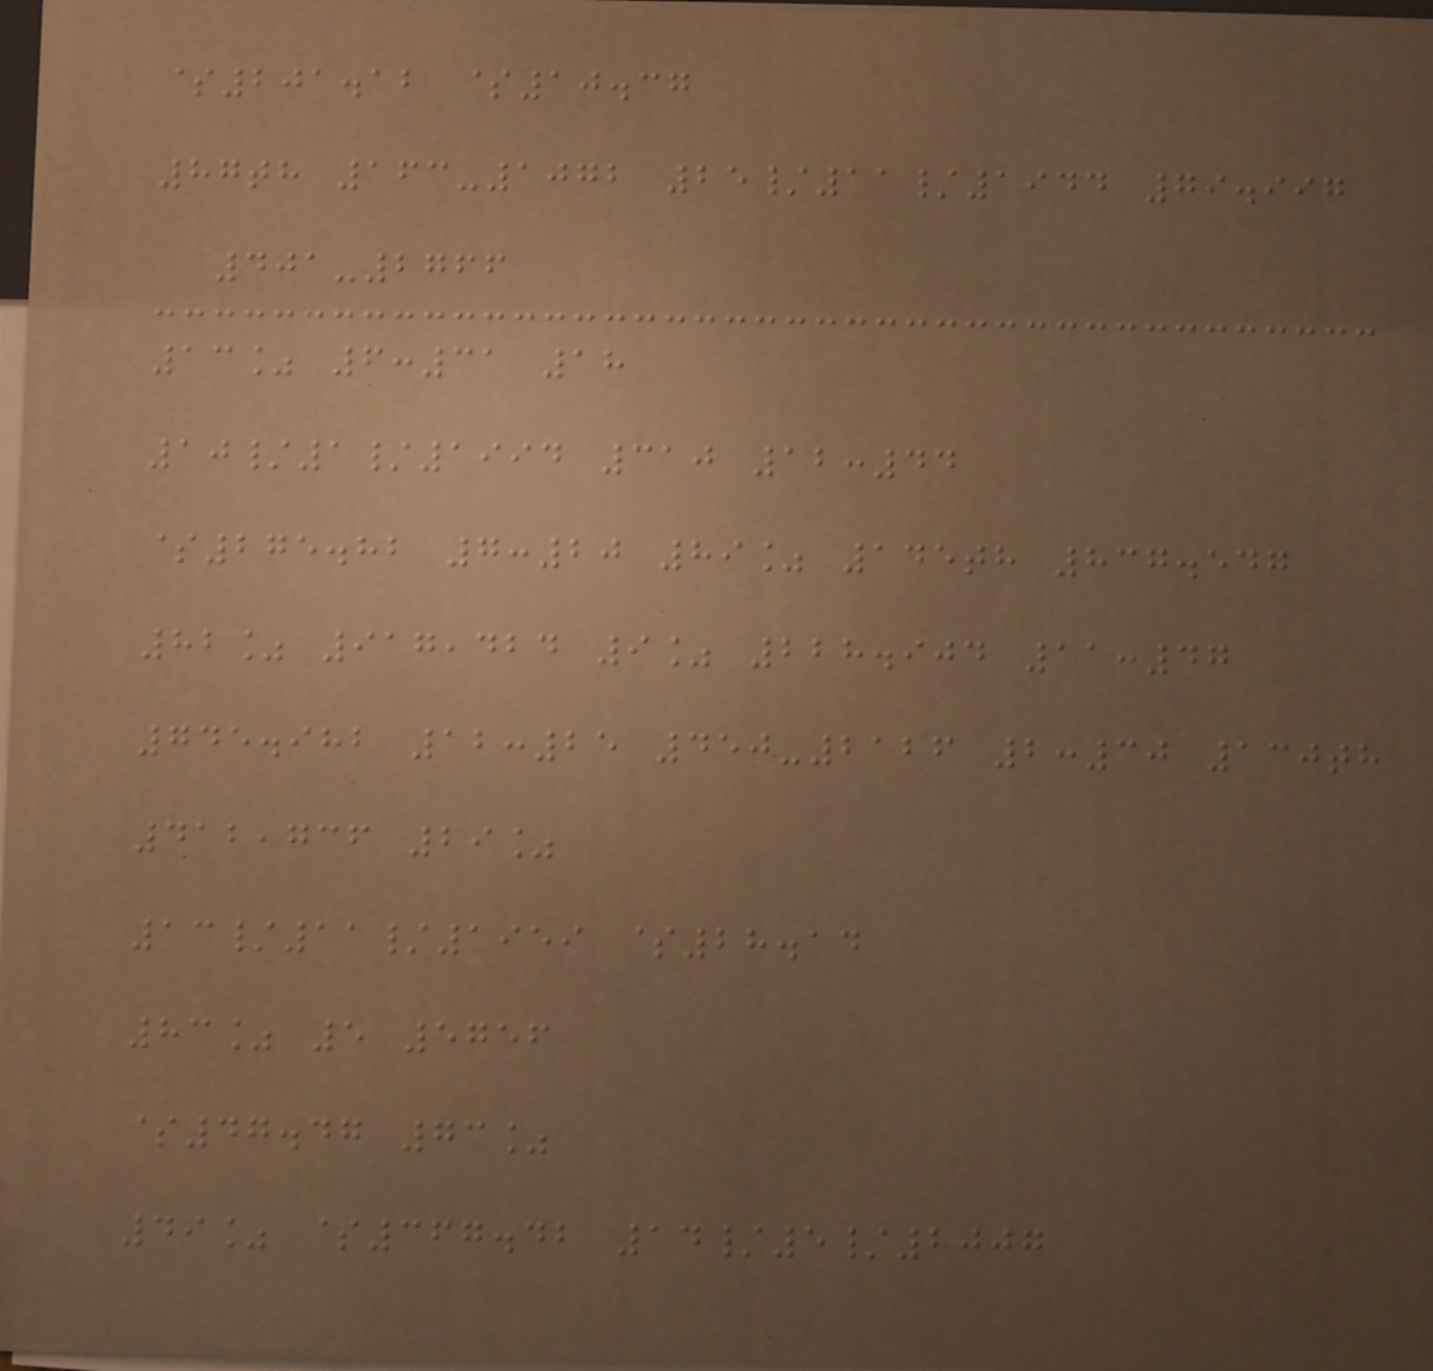$201.12 $10.37
87th 163-1072 25/11/1944 79.997
401-2766
13% 6:31 18
10/1/1994 310 12:44
$275.82 7:20 89% 145th 837.547
82% 917,424 9% 228.904 11:47
745.982 12:25 450-2126 2:30 130th
412,736 29%
13/11/1959 $28.14
83% 5 5756
$47.47 73%
49% $367.42 14/5/2007
